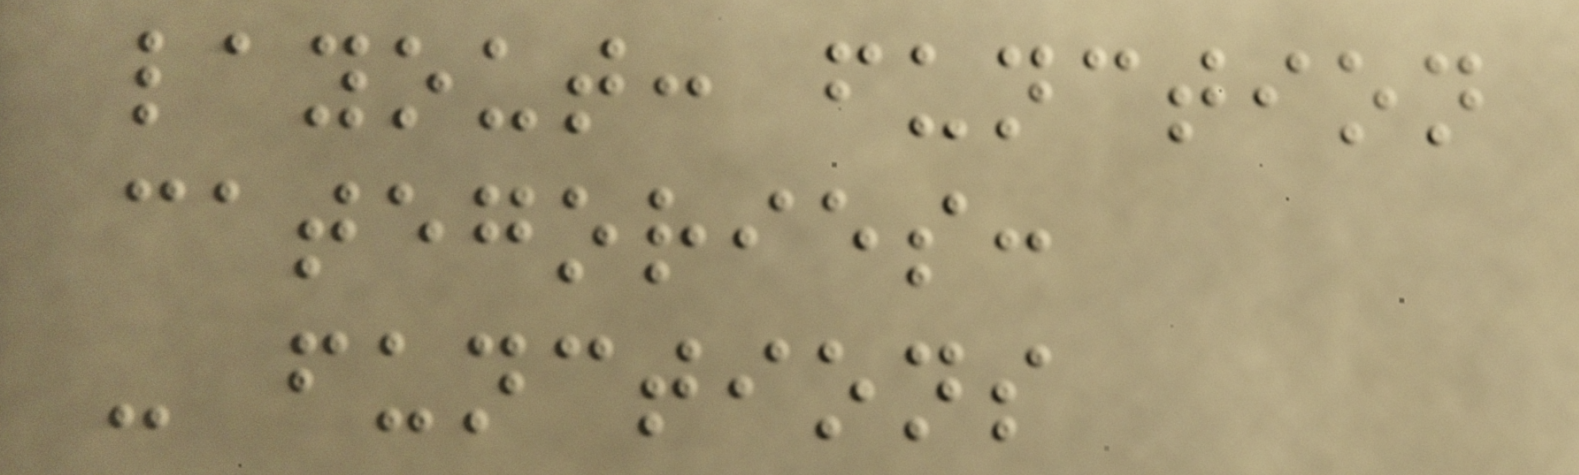layout: function
categories:
- functions
